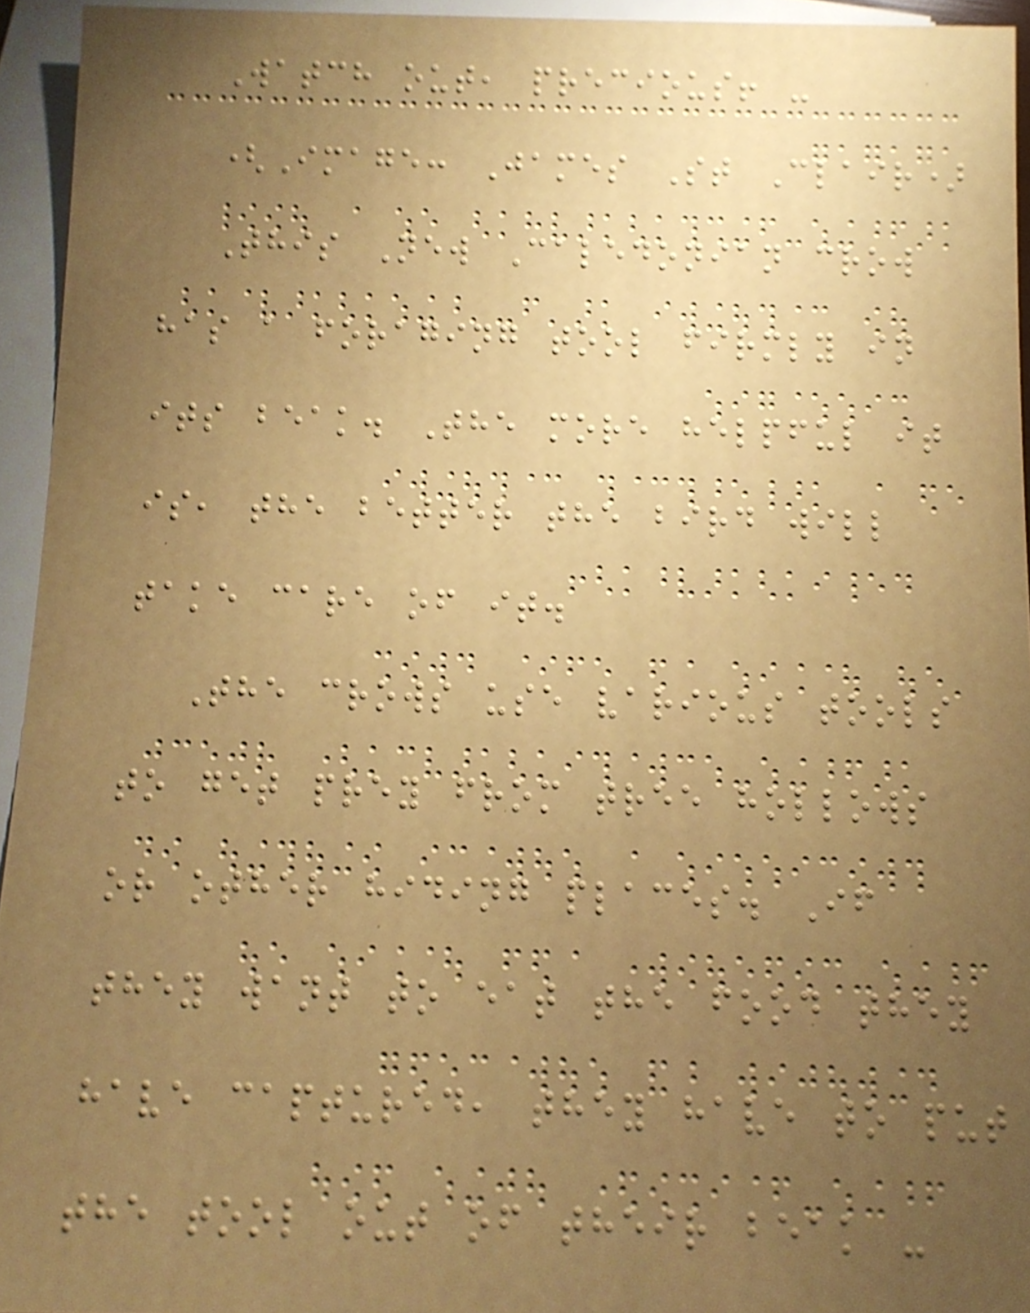Watch out, precious! -
(Image: James St Clair)
This New Caledonian crow
has a foraging tool firmly in
its beak. The more helpful it
is, the better the bird will
take care of it.
The crows use various tools
to get prey from tree hollows
or other hiding places. If
they want to eat the food they
have captured, they have to put
the tool out of their beak -
